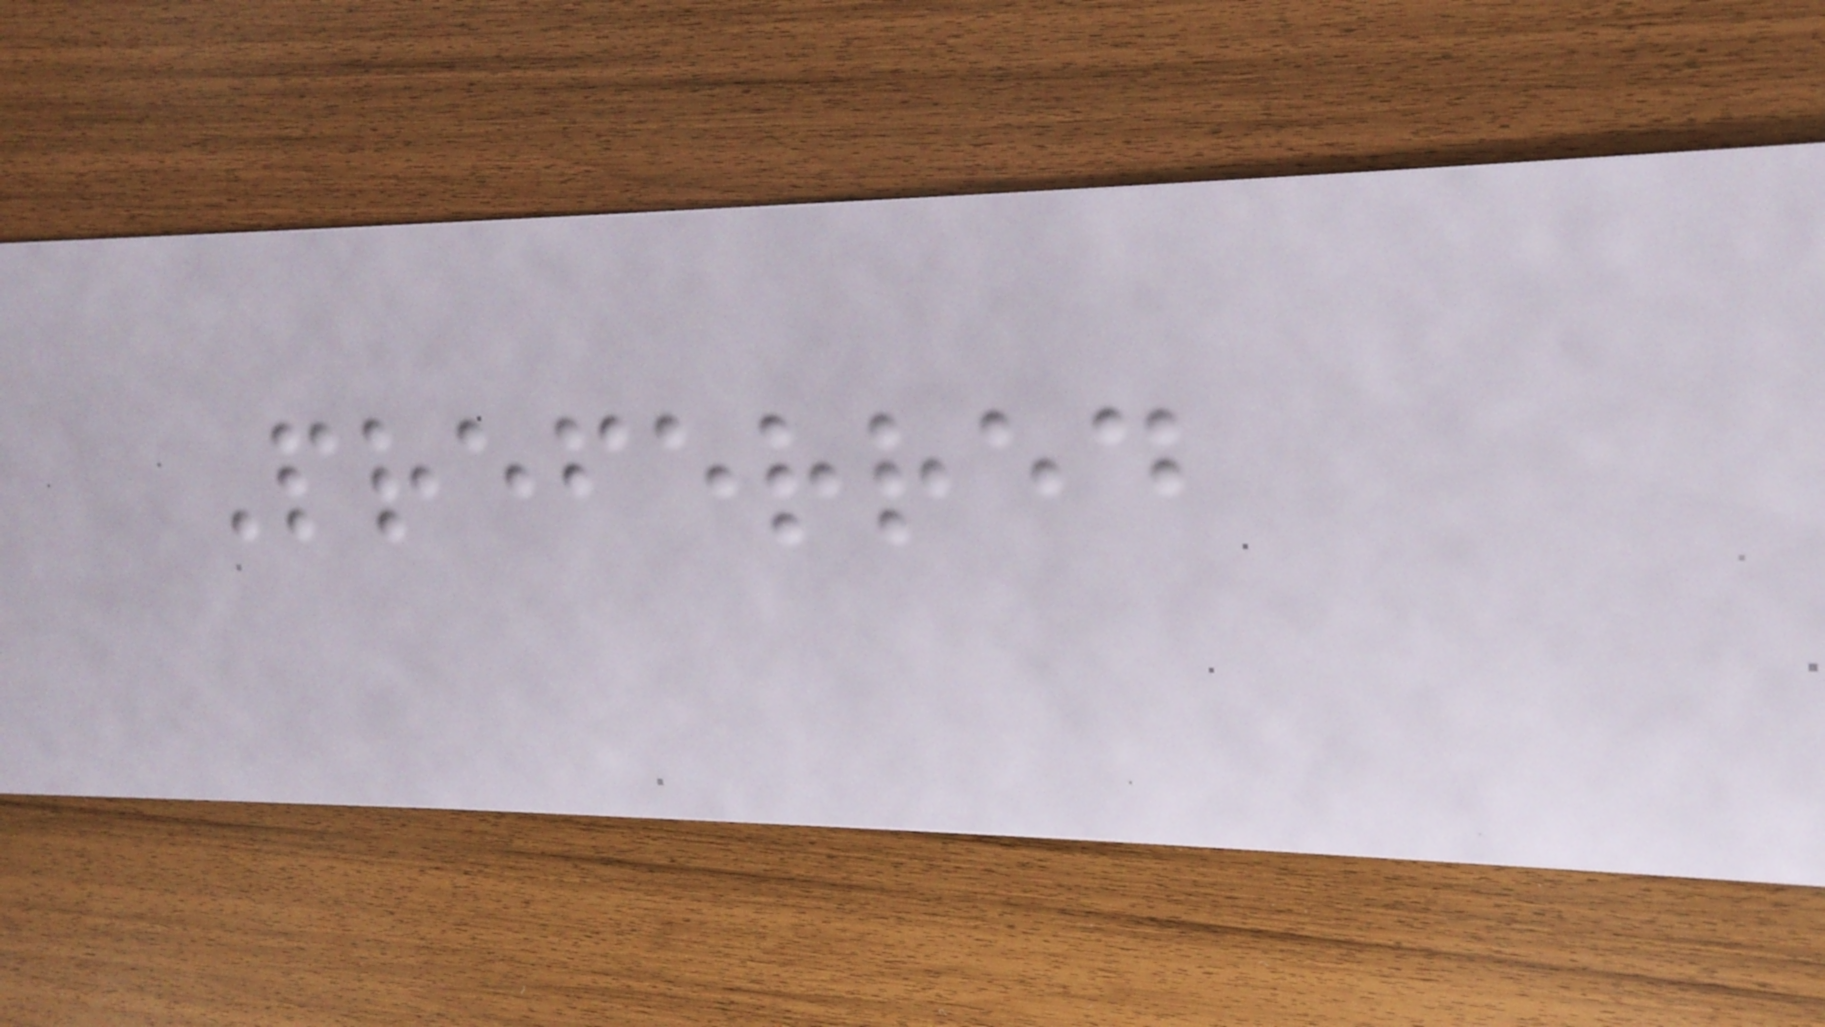Preferred
